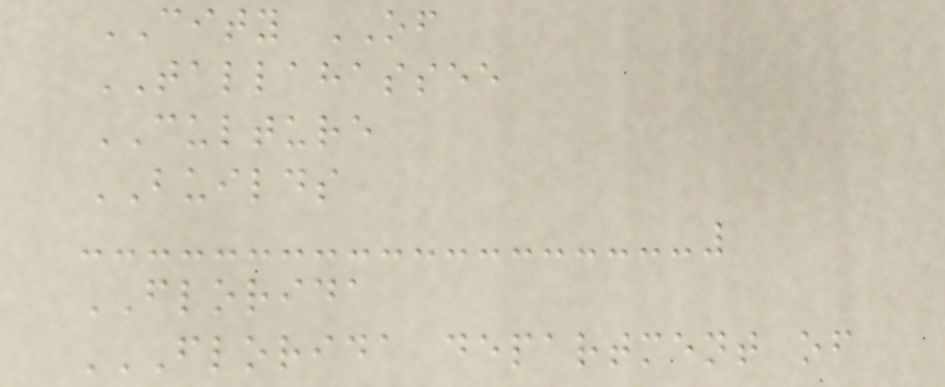CITY OF
TALLAHASSEE
CULTURE
BUILDS
FLORIDA
FLORIDA DEPARTMENT OF
